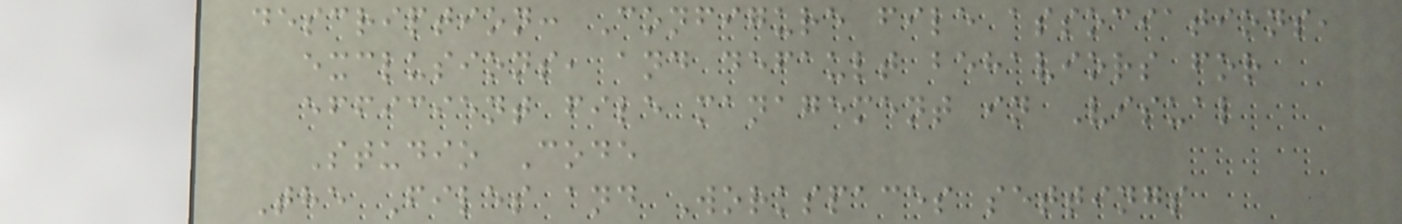description: Configure file associations,
exclusions, and default behaviors for
efficient file management in Visual
Studio Code
The Files and Workspaces settings
